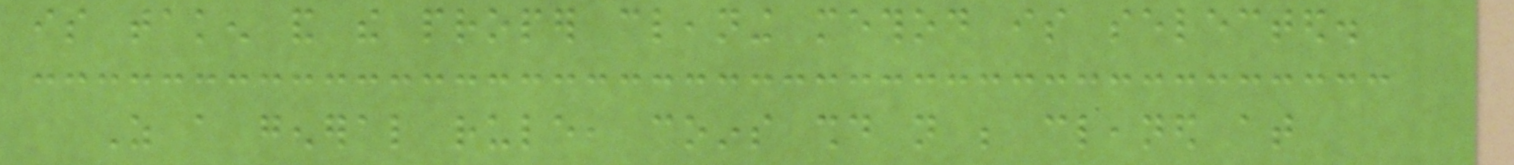is taken and the proper cleaning method is selected.
As a general rule, coins should not be cleaned at
